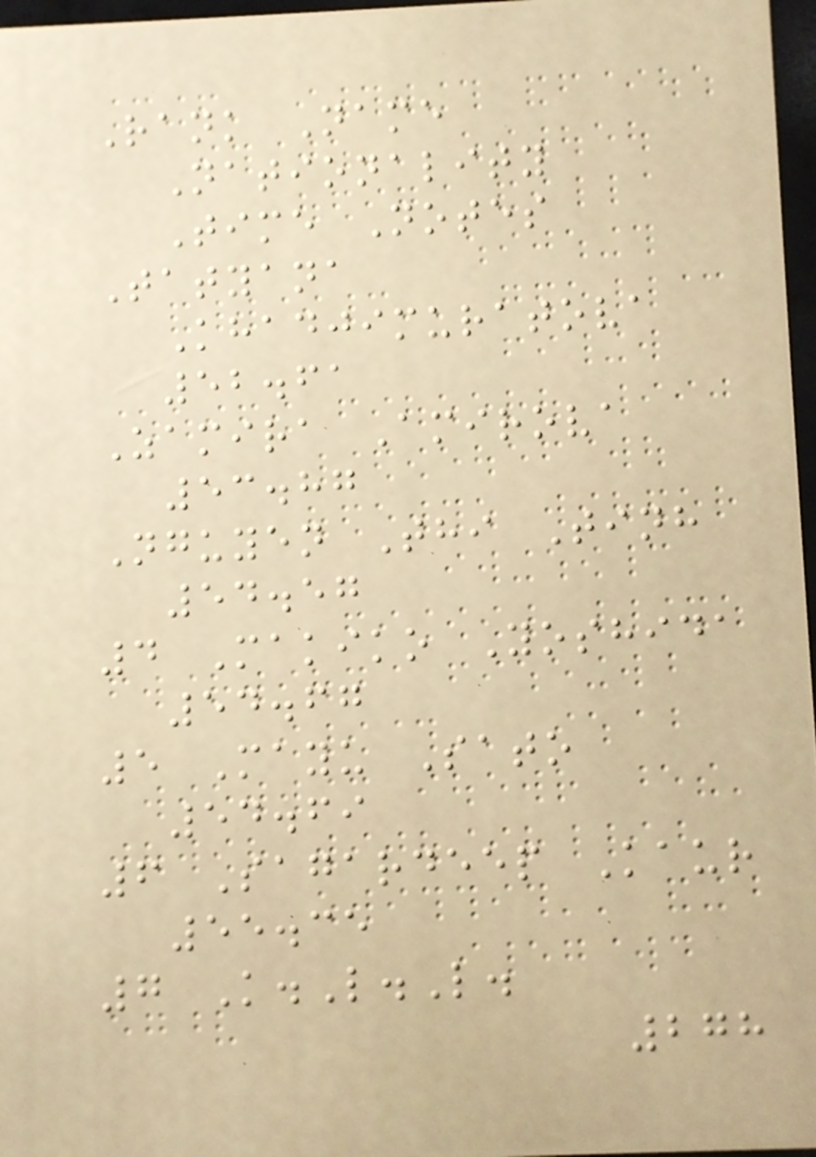Rank Name
Nationality
Time Notes
Tatyana
Khadjimuratova
52.61
Zamira Amirova
53.87
Nguyen Thi Tinh
54.57
4 Makiko Yoshida
54.67
5 Mayu Sato
54.69
6 Sagardeep Kaur
55.35
7 K.L.L.
278
